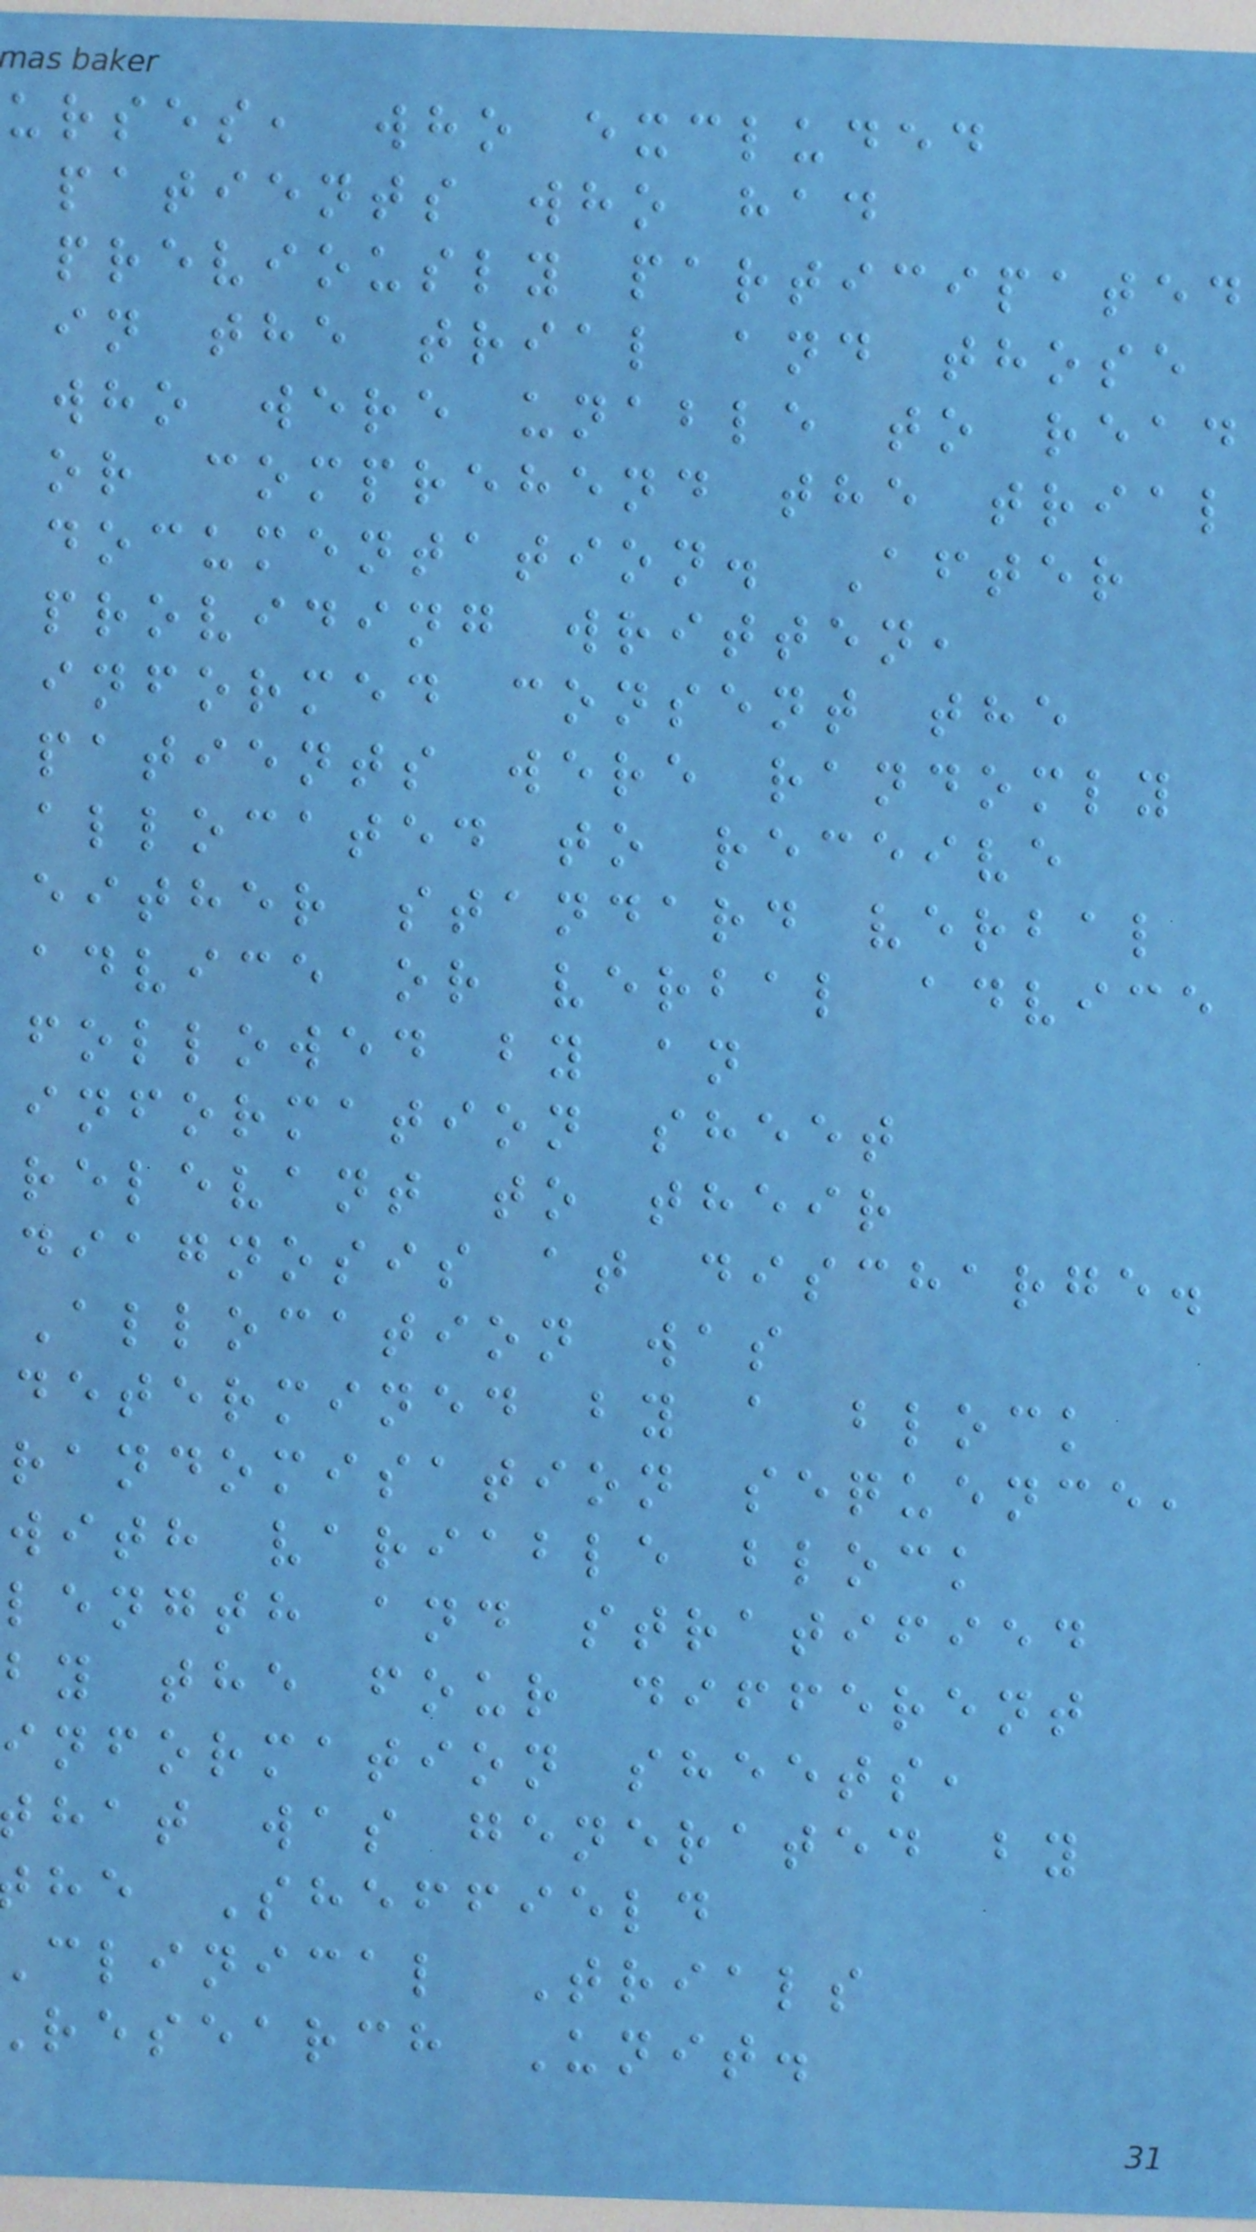urses, who excluded
patients who had
previously participated
in the trial and those
who were unable to read
or comprehend the trial
documentation. After
providing written,
informed consent the
patients were randomly
allocated to receive
either standard verbal
advice or verbal advice
followed by an
information sheet
relevant to their
diagnosis at discharge.
Allocation was
determined by a block
randomisation sequence,
with variable block
length and stratified
by the four different
information sheets,
hat was generated by
he Sheffield
clinical Trials
research Unit.
